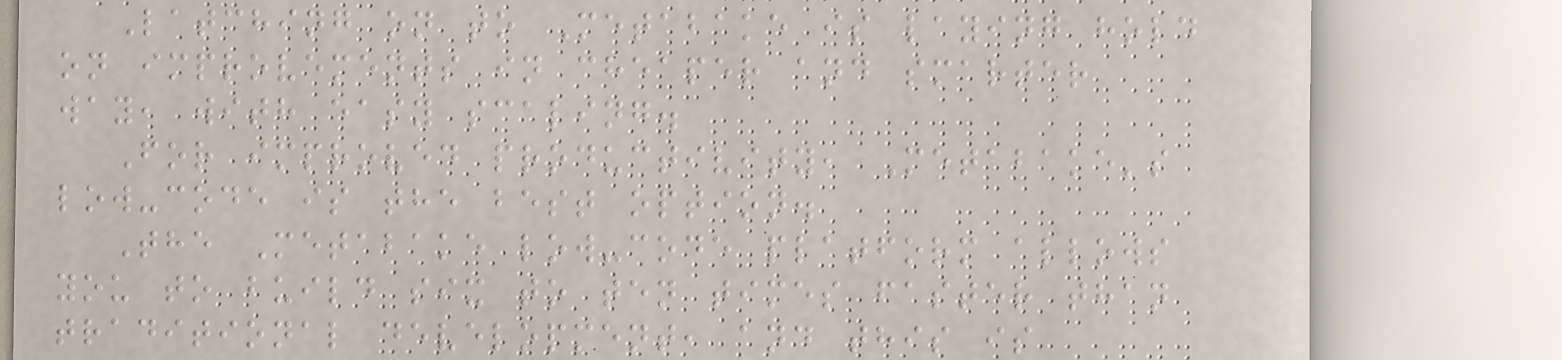Latching on to Metabake is laying hold
on improvements in cheaper and smarter
way, with easy scaling.
For improved productivity, Metabake's
low-code is the best option.
The Metabake low-code platform allows
you to build six to ten times faster than
traditional development, and this is
